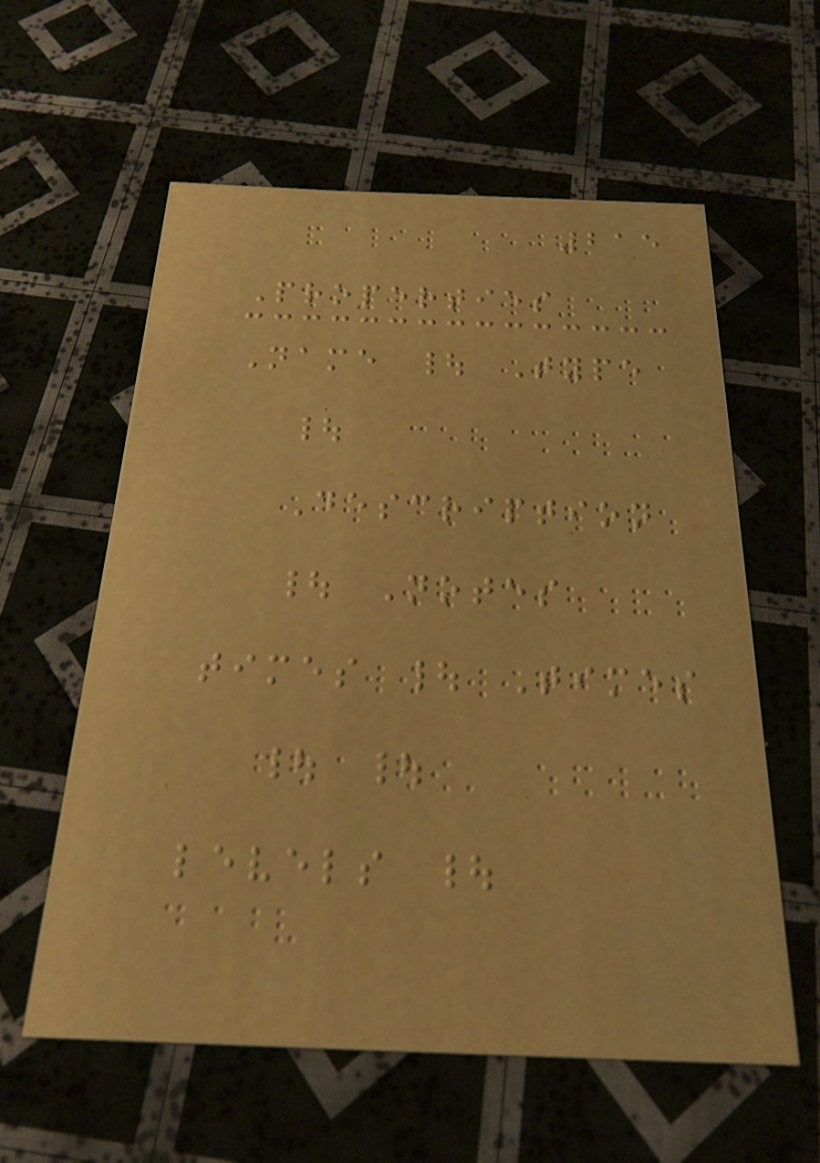215
Properties
Name | Type
|
Description
| Notes
times | Times
| |
levels |
